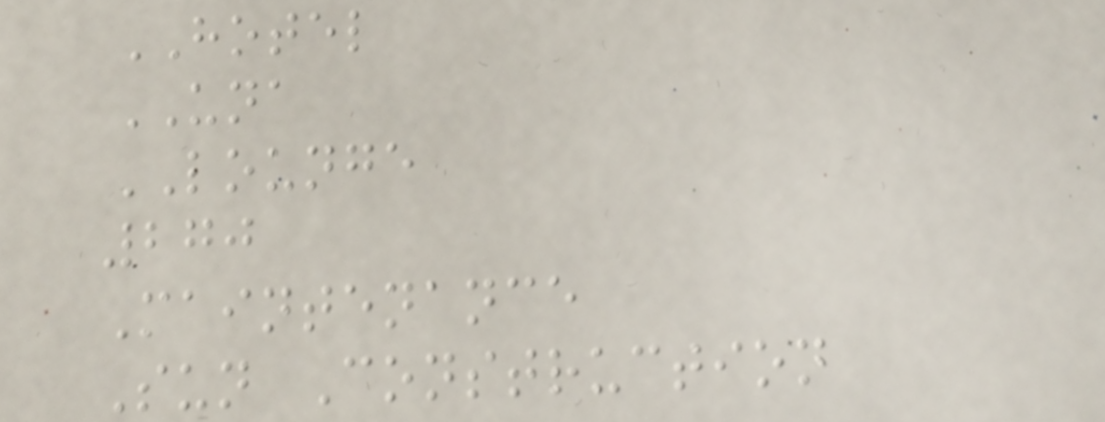HOTEL
UNA
LOUNGE
270
Maintenance
Sun Construction
